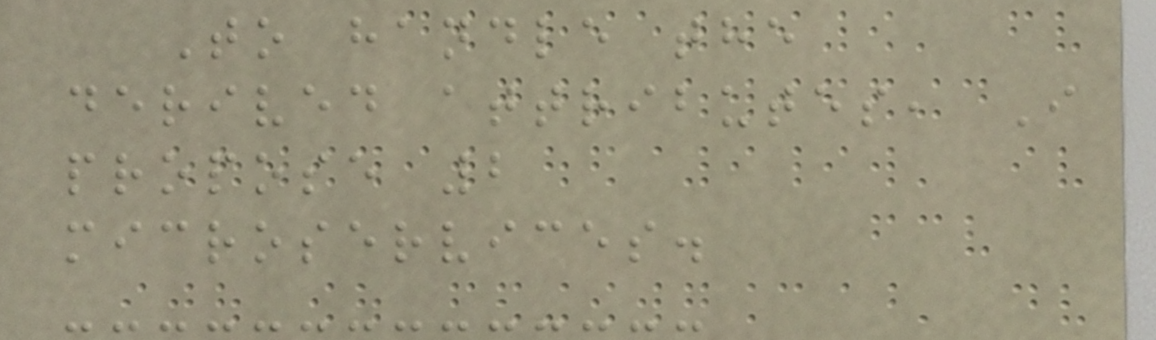To handle the
derived attributes, I
propose 2
microservices.
